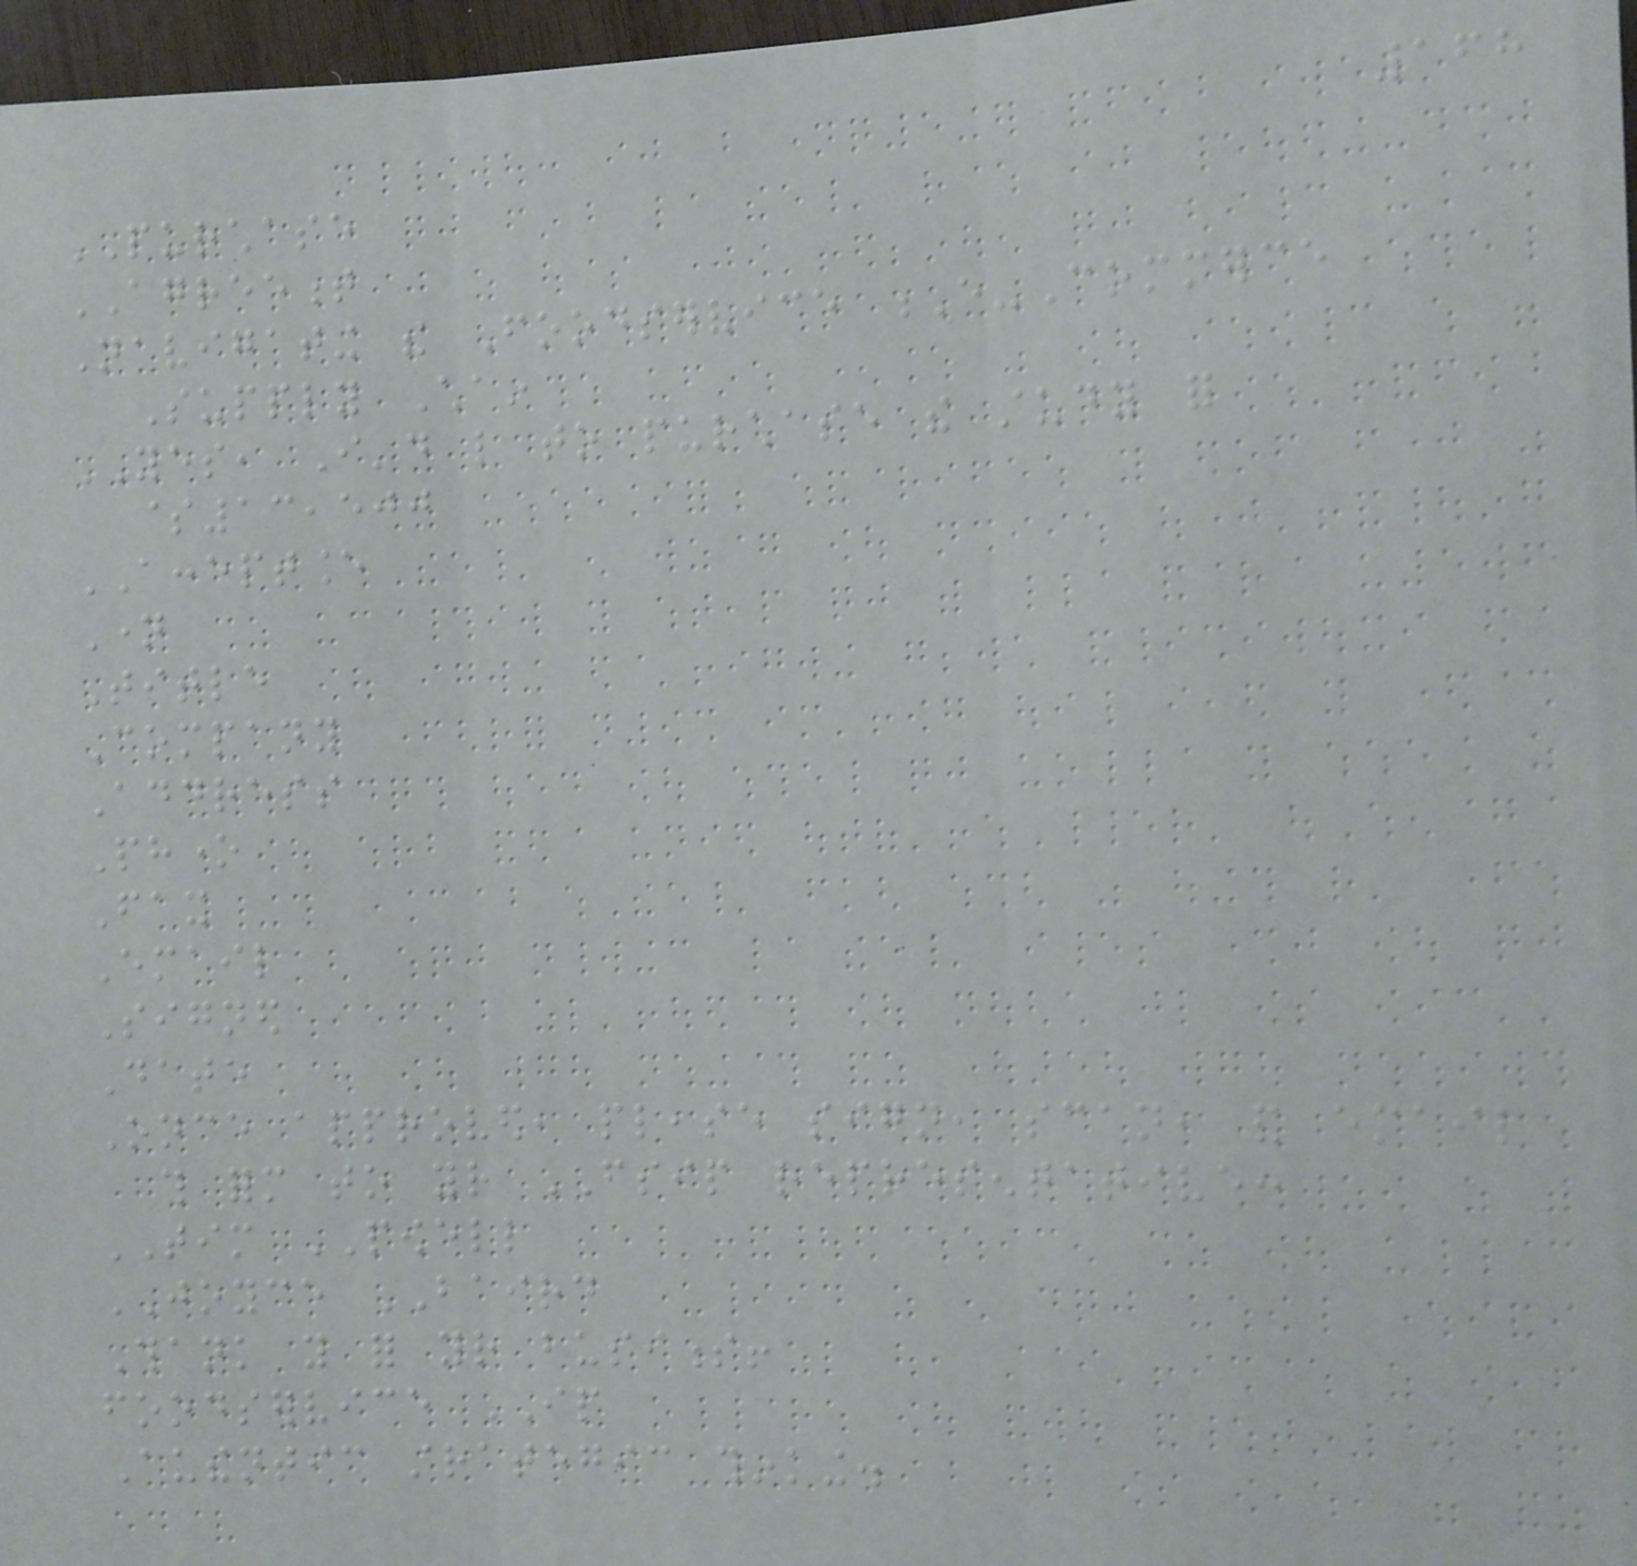168
PURCHASE
AGREEMENT
Navigating the Foodservice E-Commerce
Supply Chain
YES, I'd like to purchase the study for
$13,500
ACCEPTANCE
Name
Title
Company
Address
Phone
Fax
Email
Signed
Date
Once approved, please sign, scan, and email
this form to your FSIP representative:
TIM POWELL
JOYCE BAIRD
Thank you for your business!
foodservice IP
Authentic strategic thinking.
